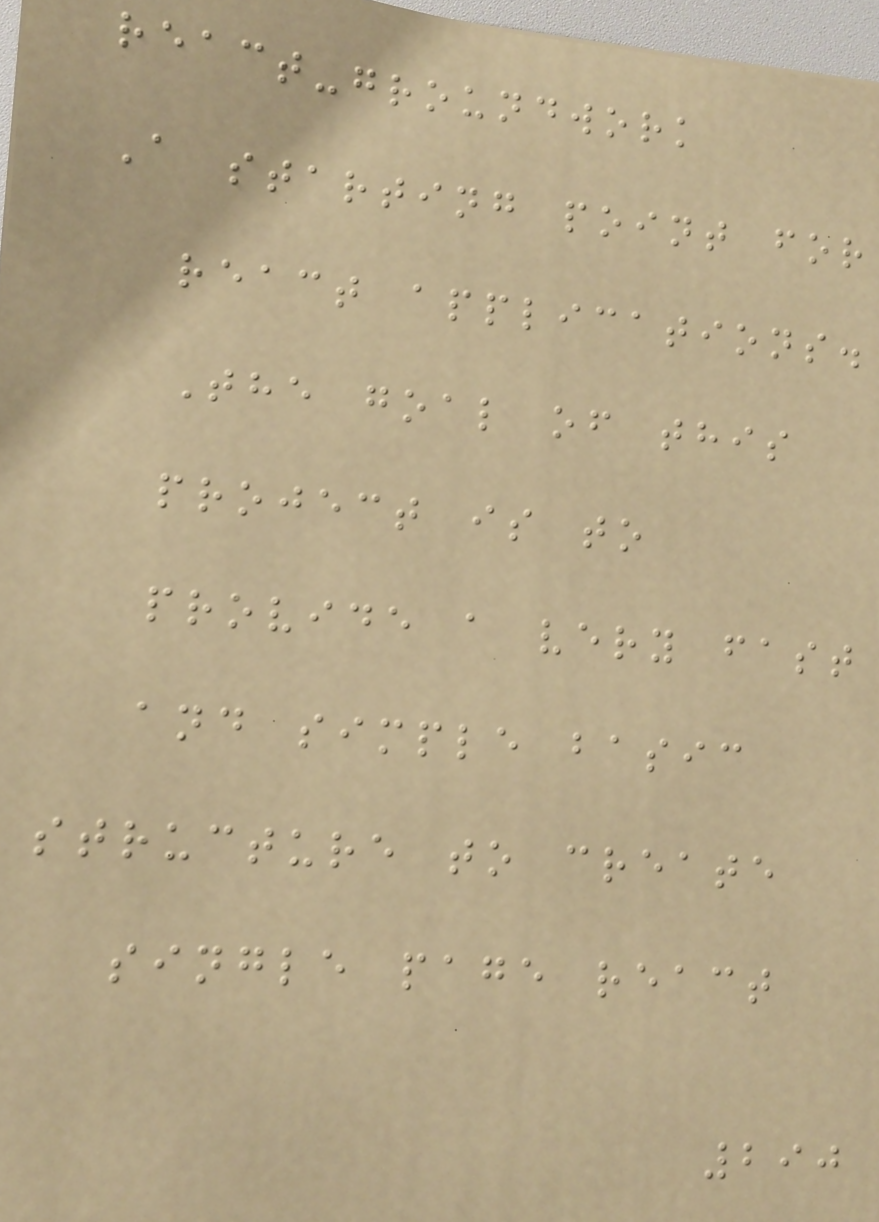react-groundwork
A starting point for
react applications.
The goal of this
project is to
provide a very fast
and simple basic
structure to create
single page react
290
